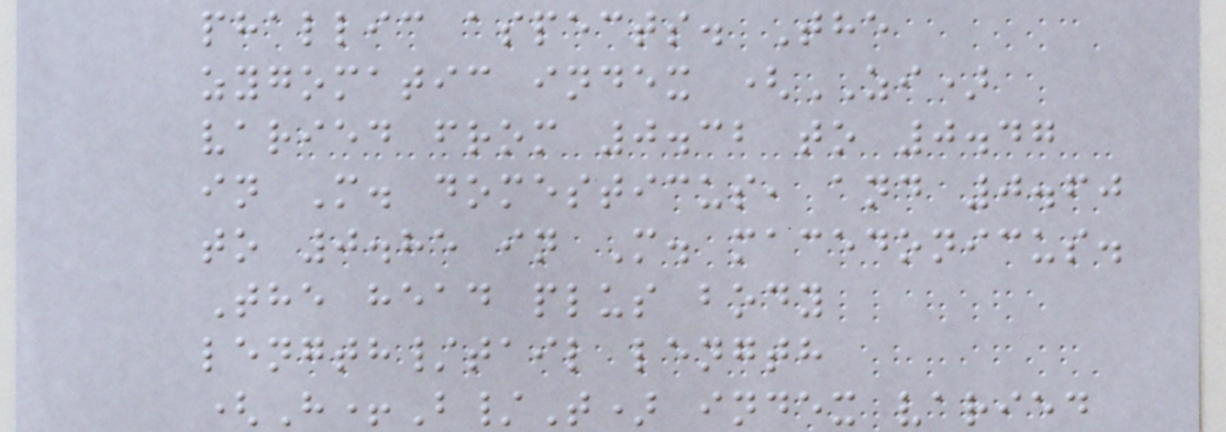phallic aspects. The
zygomatic index (ZI)
varied from 0.32 to 0.47
in M. domesticus, and 0.60
to 0.85 in M. macedonicus.
The head plus body
length/tail length
(H+B/T) index varied
